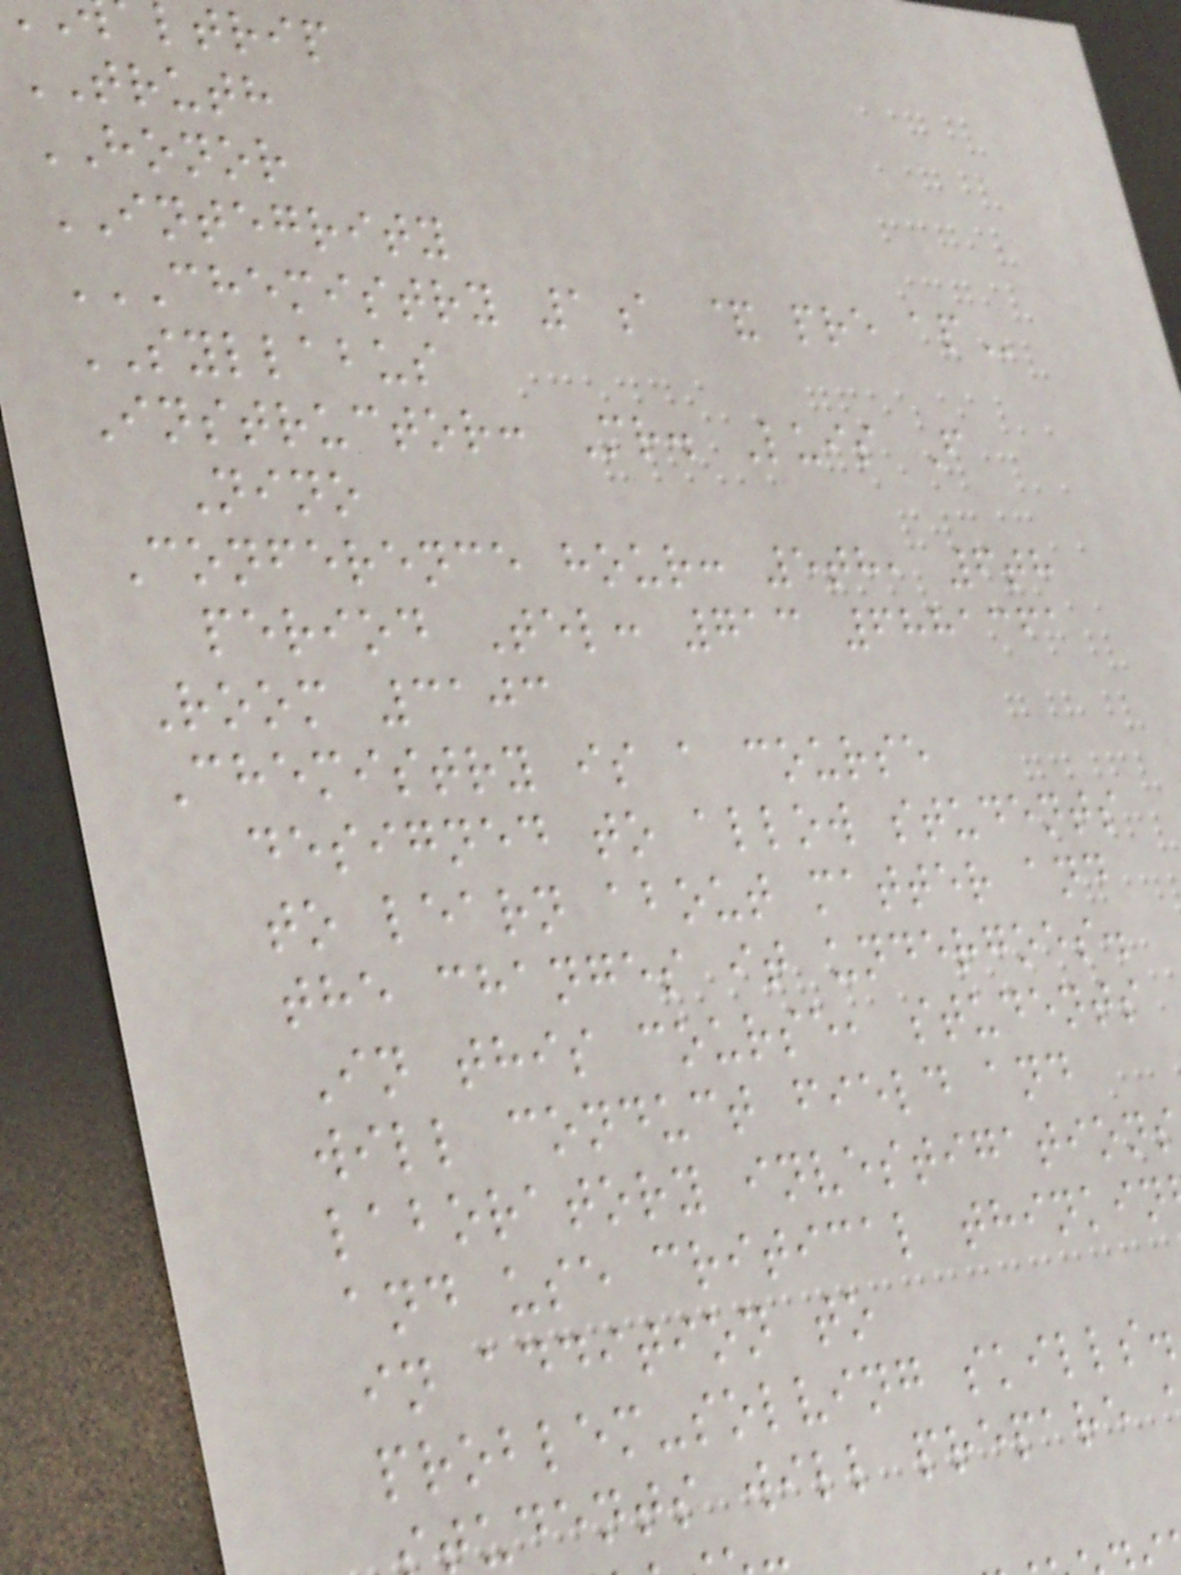ltrip
TRUTH
HONOR
INTEGRITY
CHEMISTRY 1A & PRE AP
SYLLABUS
Instructor: Mr. Luis F
Nino
Conference hour: 5th, 6th
period Tel: 713 6881361
Room 3103
Chemistry is a course
designed to allow students
to learn about matter and
the changes it undergoes.
In this course, students
will conduct field and
laboratory investigations
and use critical thinkin
in addition to
problem-solving skills.
udents will prepare
